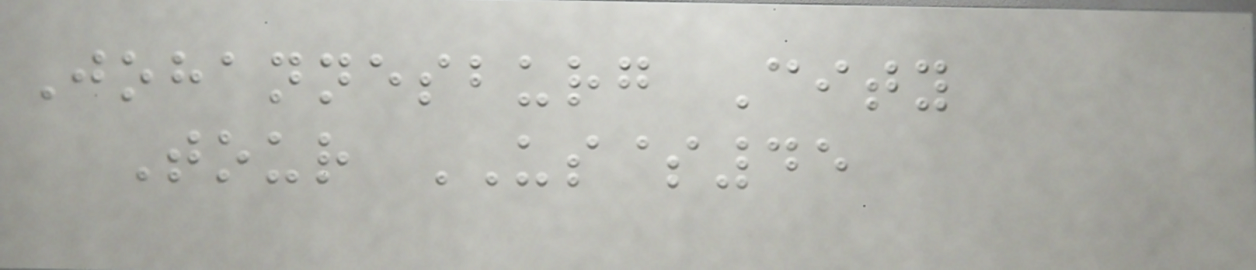Johannesburg City
Tour US$45
